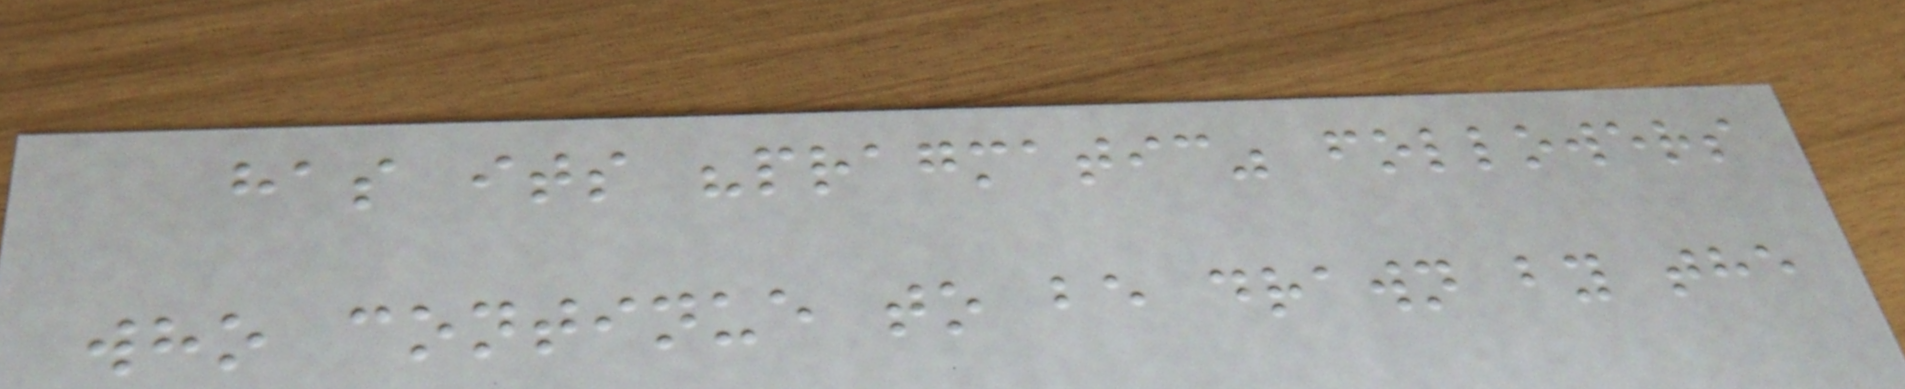has its "pragmatic" followers
who continue to be drawn by the
